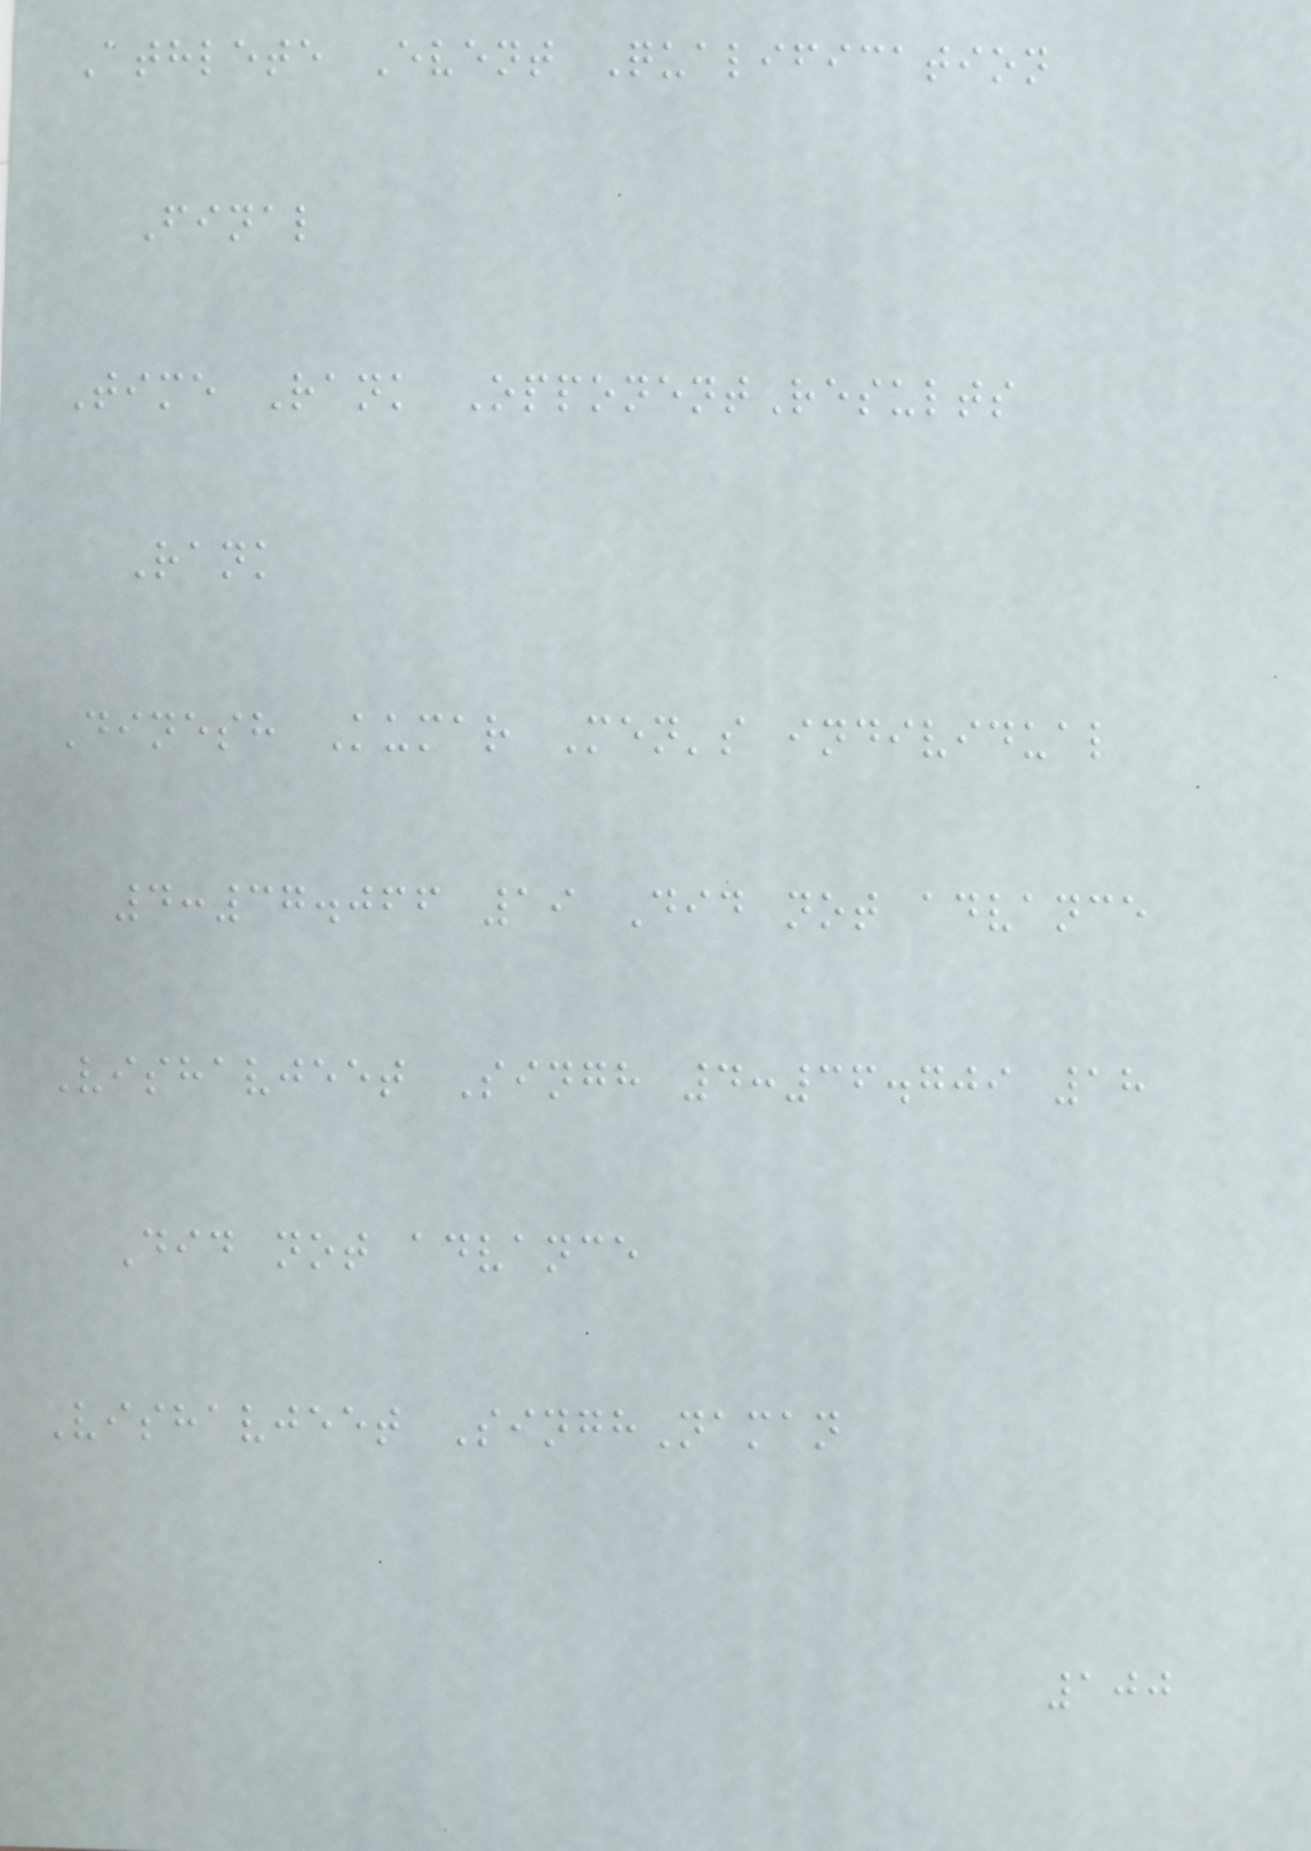Athlete Event Qualification
Final
Time Rank OpponentResults
Rank
Dinesh Kumar Men's individual
4:37.066 19 Did not advance
Vishavjeet Singh 4:36.709 18
Did not advance
Vishavjeet SinghNaman
100
